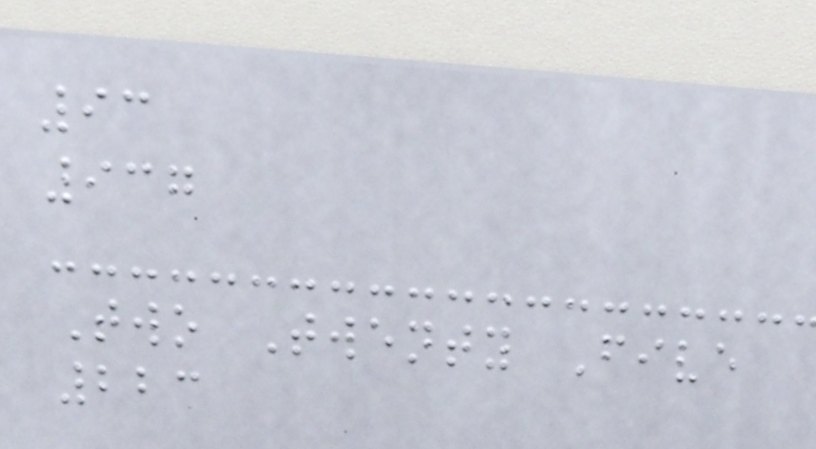93
937
Two Twenty Five
223
